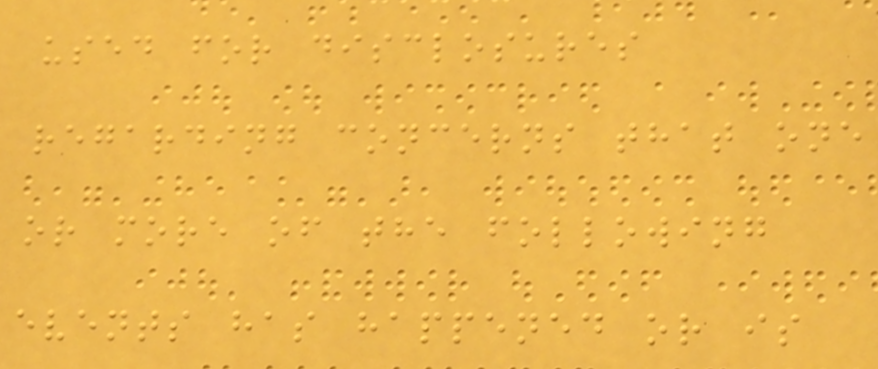used for disclosures
regarding concerns that one
or more of the following
events has happened or is
